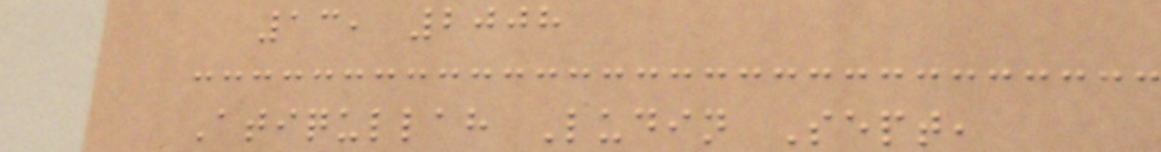13, 2008
Atiqullah Ludin Sept,
